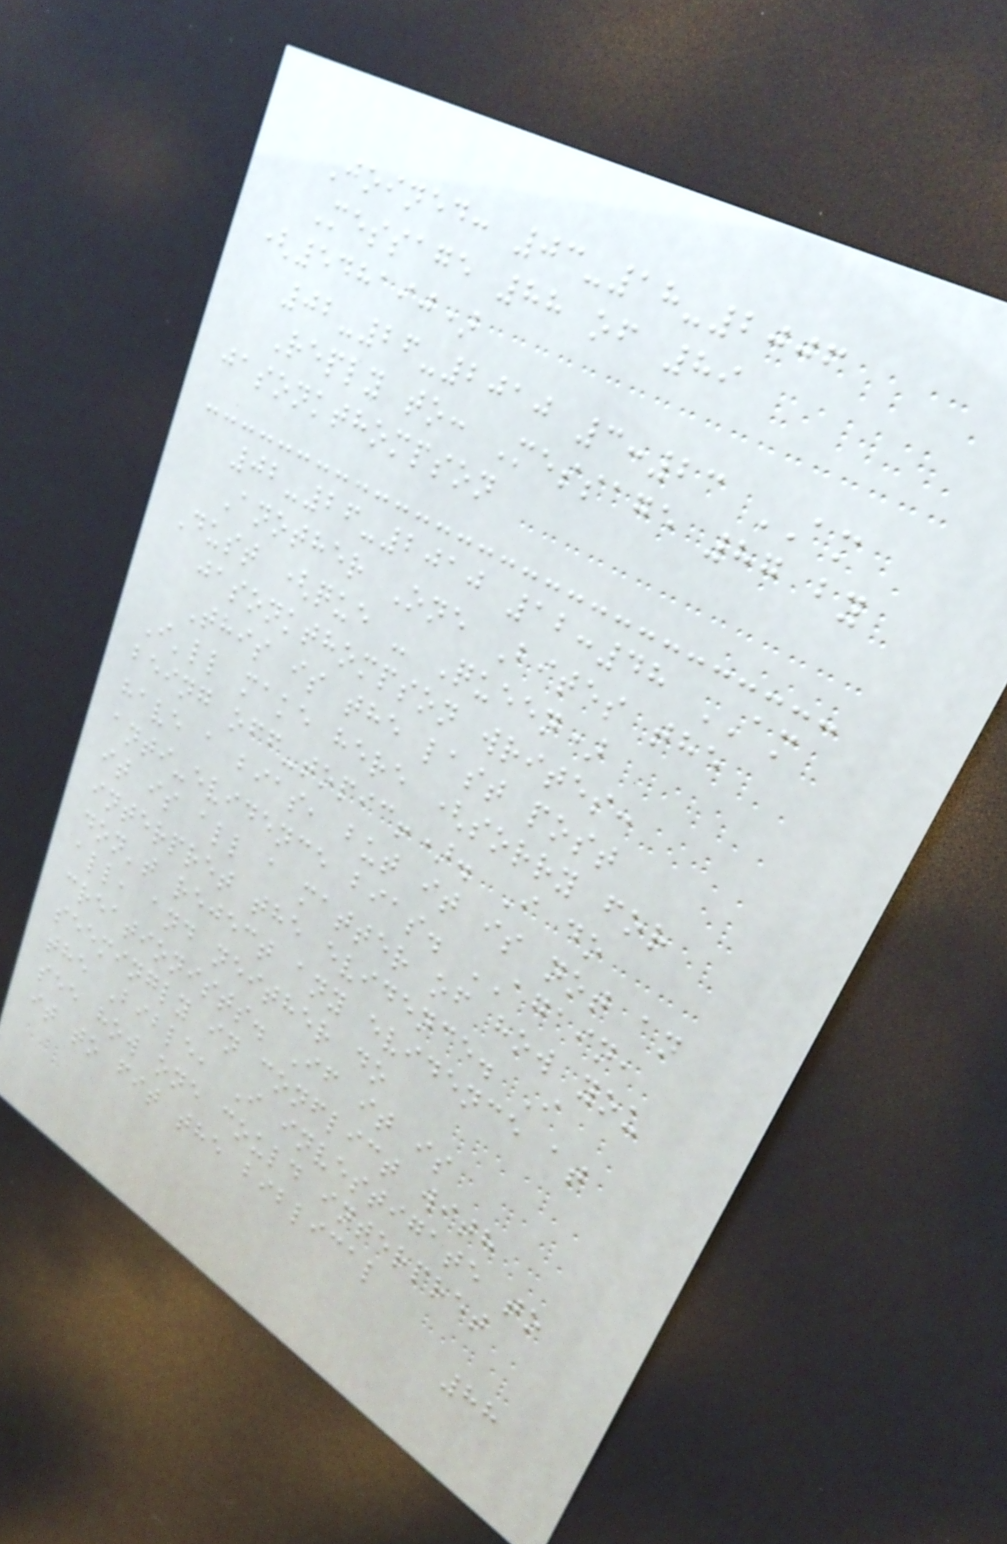Joined: 03-18-2006
Message 88 of 89
(548190)
02-26-2010 3:23 AM
Reply to: Message 87 by
jasonkthompson
02-26-2010 12:48 AM
Another One Bites the
Dust (que - Queen)
jasonkthompson writes:
This is the last post
I'll make here (sorry for
being off-topic!). I do
have a bias, but it is not an
anti-evidence bias. AGAIN,
it is all a matter of how you
interpret the evidence. I
don't reject any evidence at
all, and neither do
creationists. If it is
seemingly in conflict with
the Bible, I investigate to
see how one could interpret
it to fit the biblical
88
